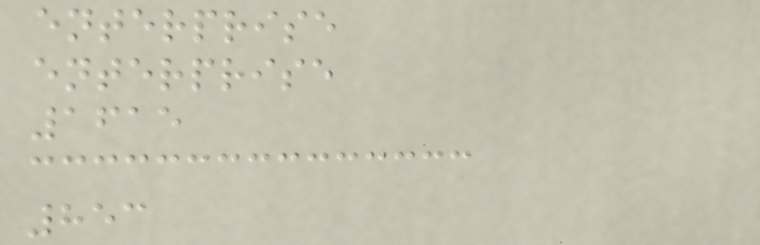enterprise
enterprise
1615
853
